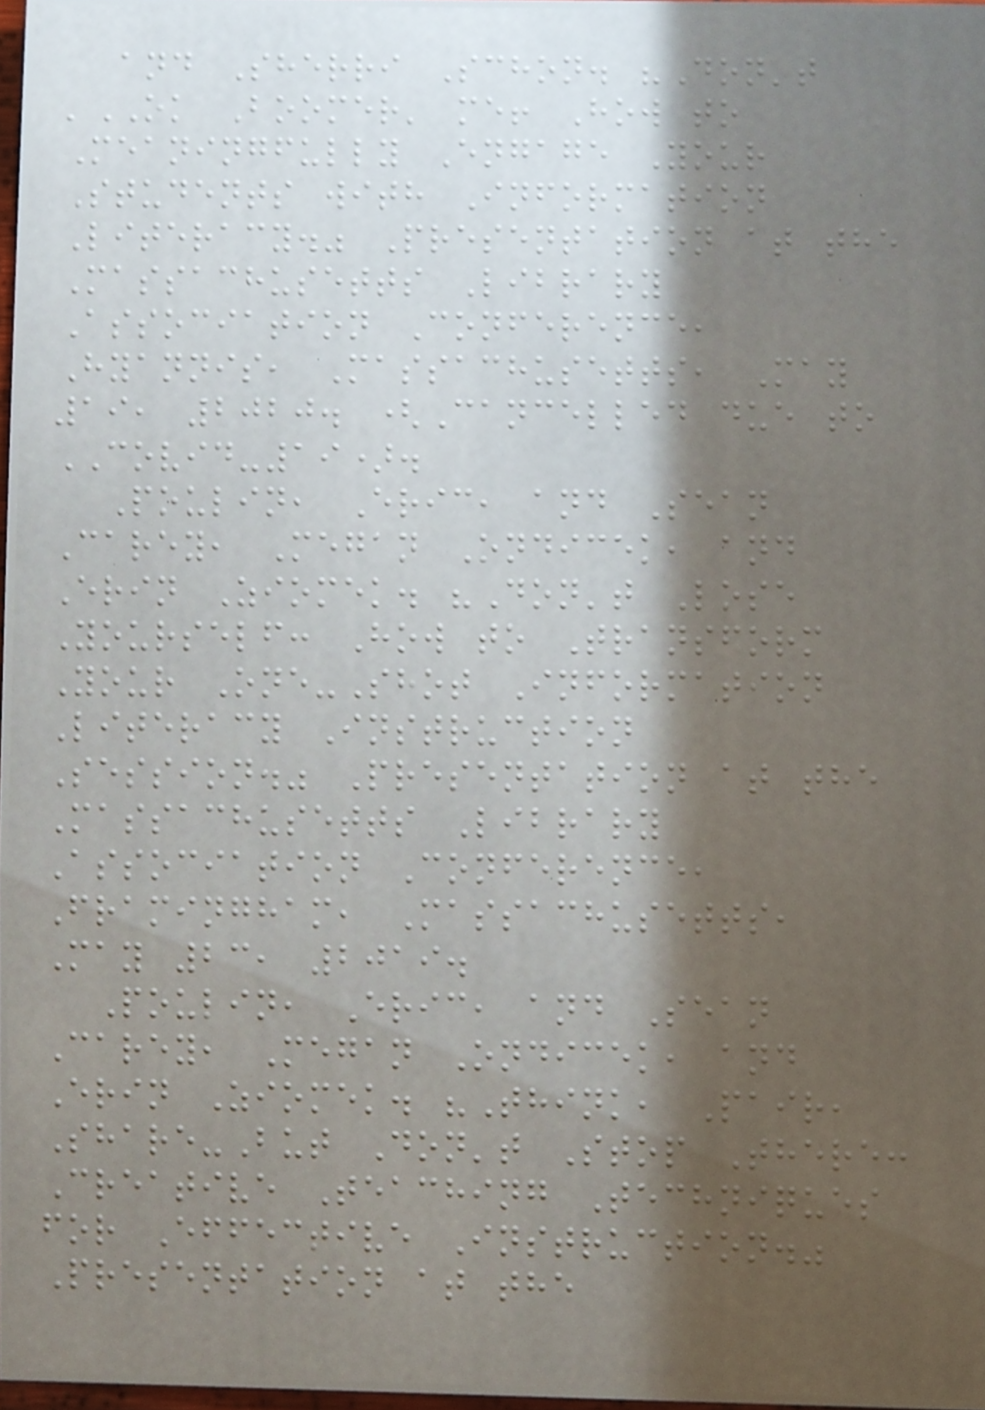and Sherri Schon. "Don't
'OK Boomer' me! How to
Meaningfully Engage Your
Students with Information
Literacy." Presentation at the
Massachusetts Library
Association Conference,
Hyannis, Massachusetts, May
19, 2020. (Cancelled due to
COVID-19).
Poulin, Eric, and Sean
Carey, Megan Ondicek, and
Erin Ziomek. "Don't Lose
Yourself: How to Transform
Your One-Shot Information
Literacy Instruction
Session." Presentation at the
Massachusetts Library
Association Conference,
Framingham, Massachusetts,
May 23, 2019.
Poulin, Eric, and Sean
Carey, Megan Ondicek, and
Erin Ziomek. "Think, Pair,
Share-But Don't Stop There:
Creative Teaching Techniques
for Effective Instruction."
Presentation at the
